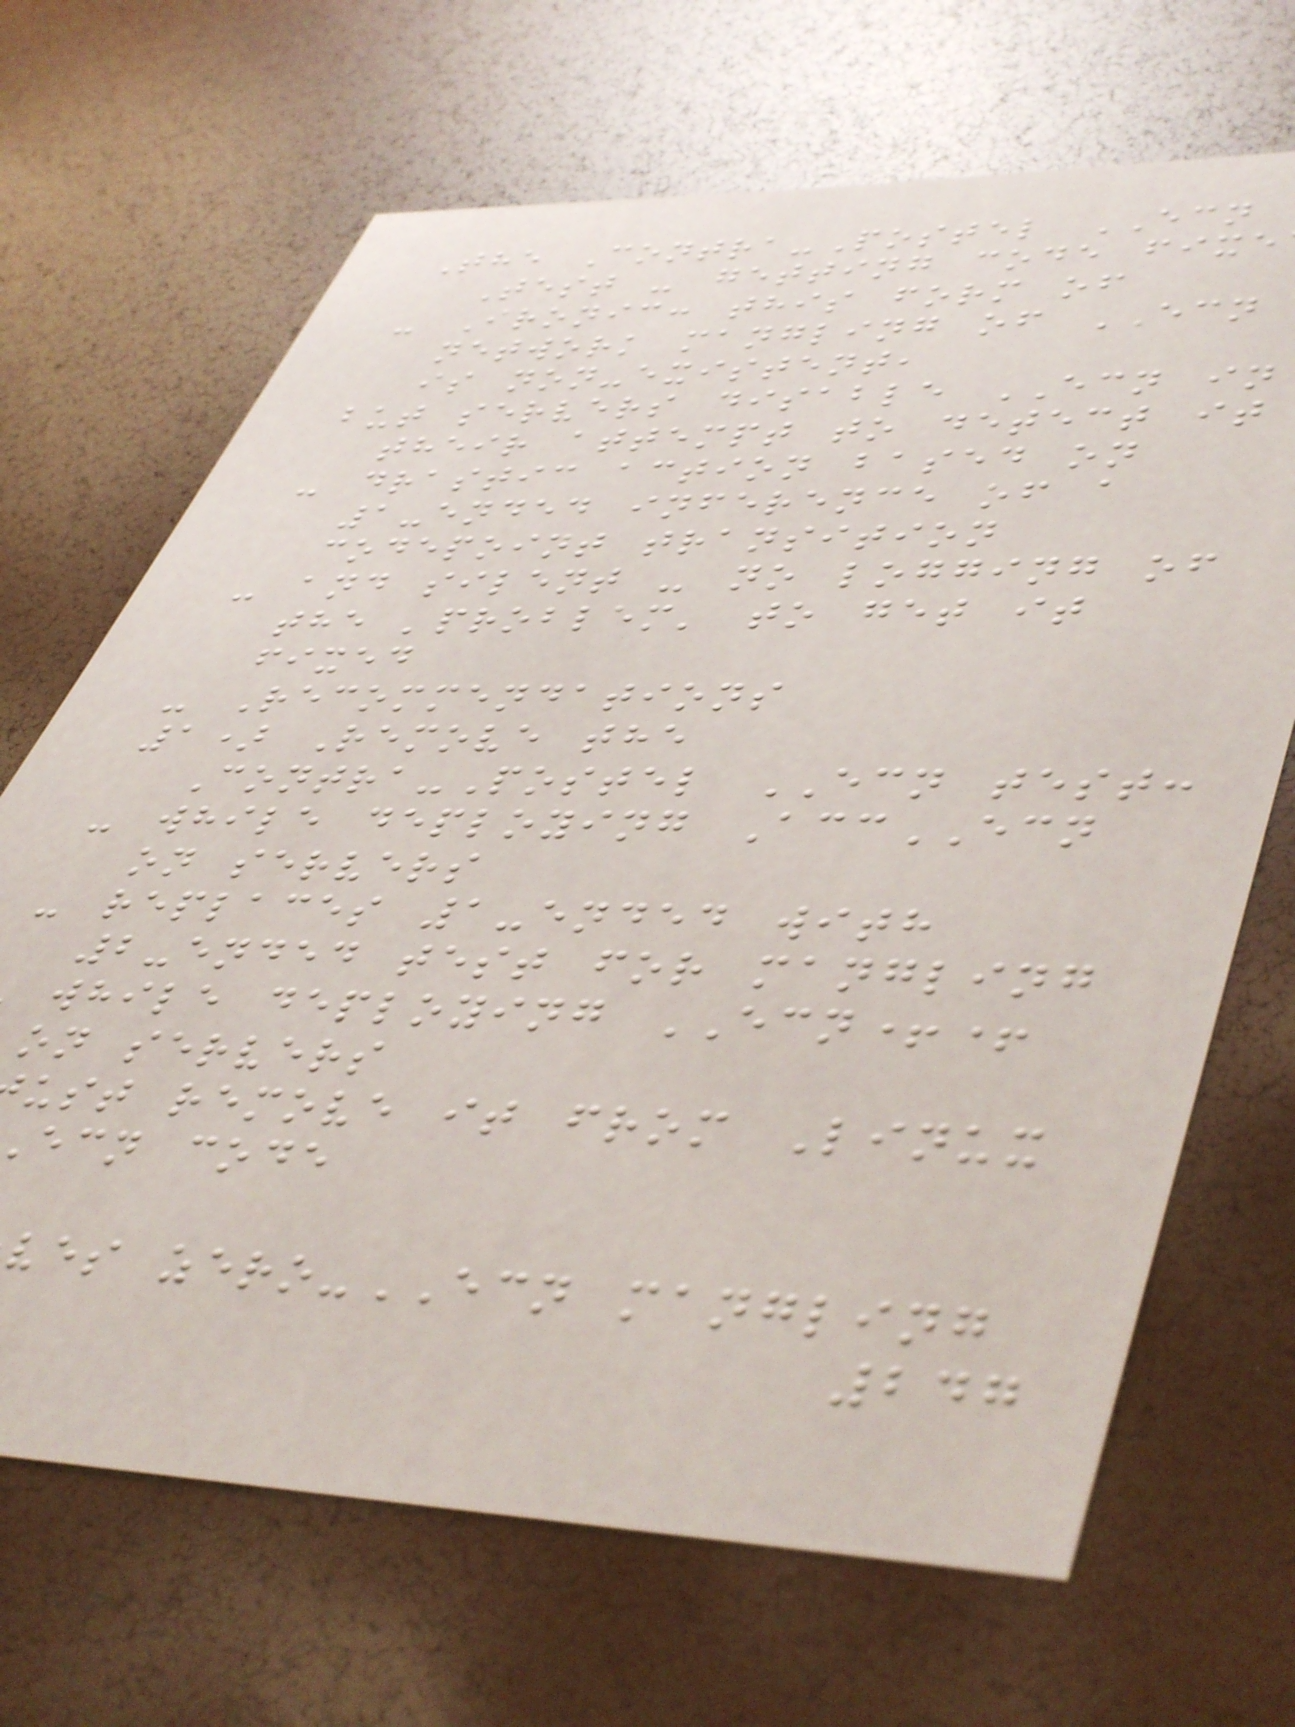The Contra-Postel ECN
Test - getting code fixe
- Ironic: this form of
network mangling of ECN
is non-existent,
but servers disable ECN in
their attempt to detect it
- drastic action based on
1-ended inference of a
codepoint transition
- and silent - no logging of
the 'problem' to get it
fixed
- Recommendations
1) Remove the
Contra-Postel ECN test:
- while deploying AccECN
on servers
- replaces 1-ended with
2-ended test for mangling
while deploying ECN++
on servers
ust remove it from Linux
ecn code
ves zero-ECN mangling
247
